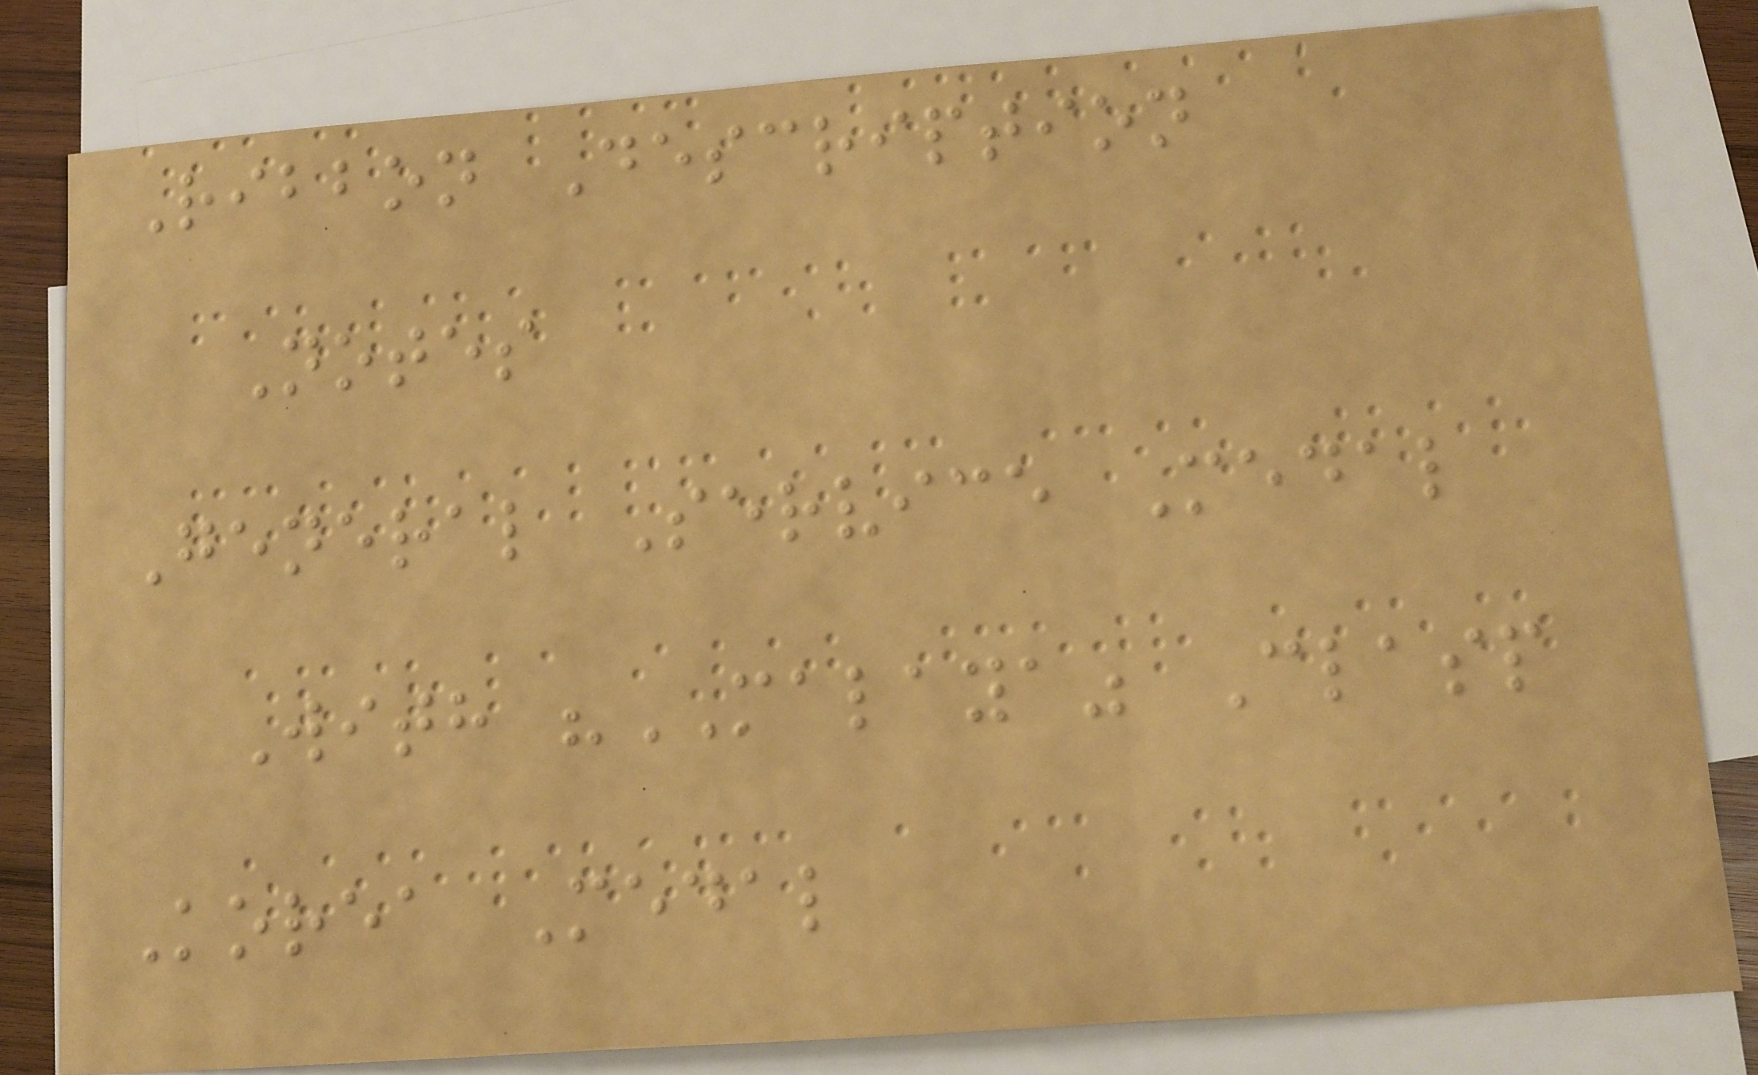Ribbon Description
Notes
General Service Medal
With "MALAYA" Clasp
Korea Medal
